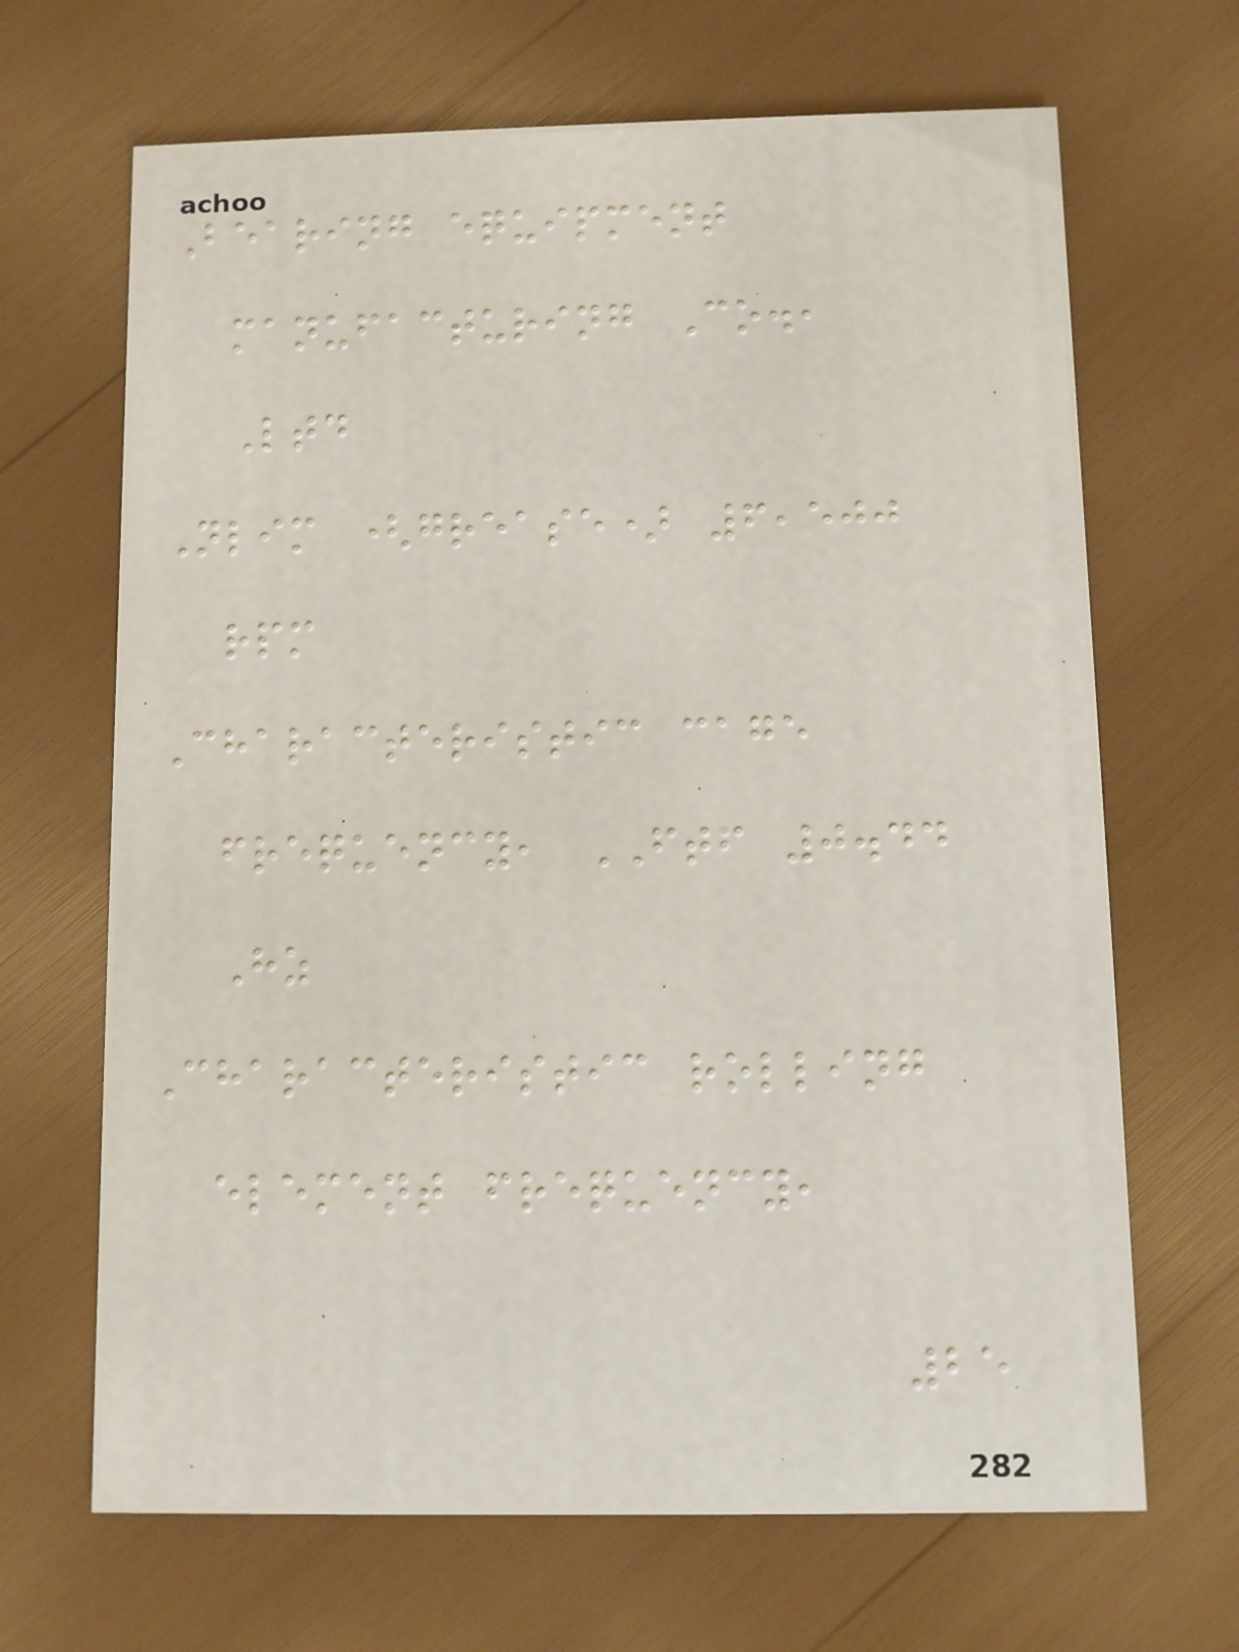Bearing equipment
manufacturing Co.,
Ltd
Nlim (grease) 6,500
rpm
Characteristic cage
frequency, FTF 0.44
Hz
Characteristic rolling
element frequency,
25
